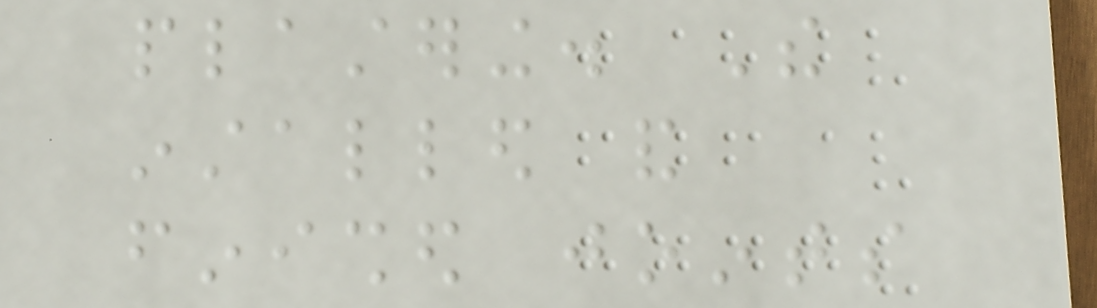plastering. The
installed and
finished joints
